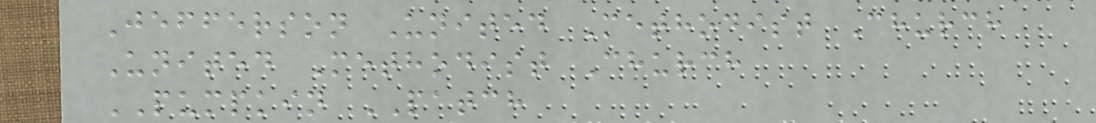Jefferson United Methodist Church
United Methodist Church
PUMPKIN PATCH
